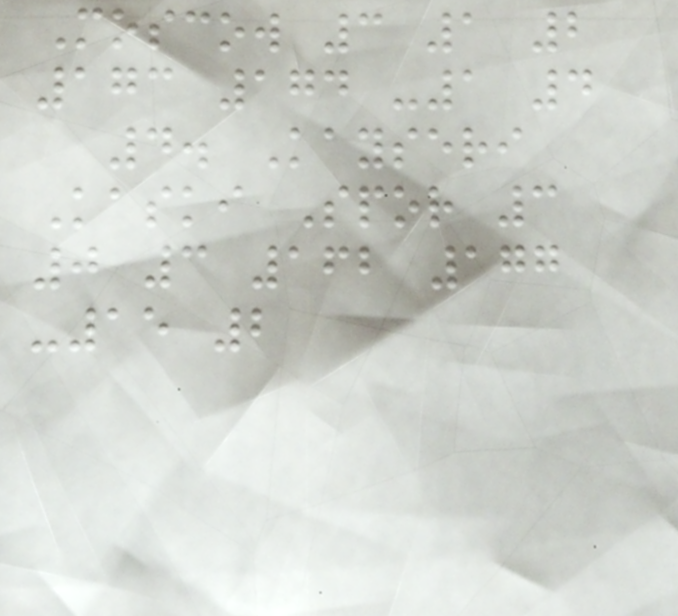Moscow 3 1 2
173 174 -1 4
4. Kayseri
Kaski Spor 3
0 3 162 177
-15 2
